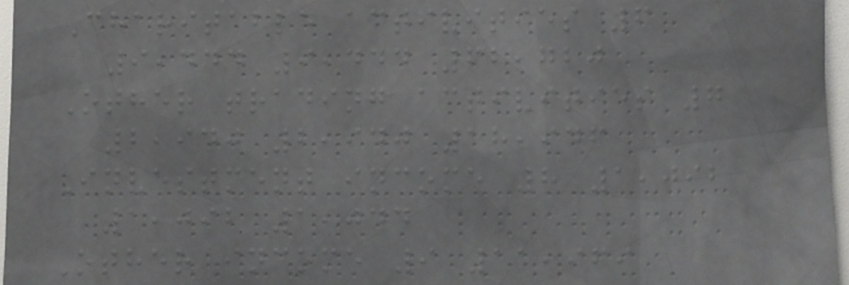Charitable activities 6
9,444 9,444 62,720
Other trading activities 7
2,940 2,940 18,946
Investment income 8 1,092
1,092 1,044
Other income 9 11,969
